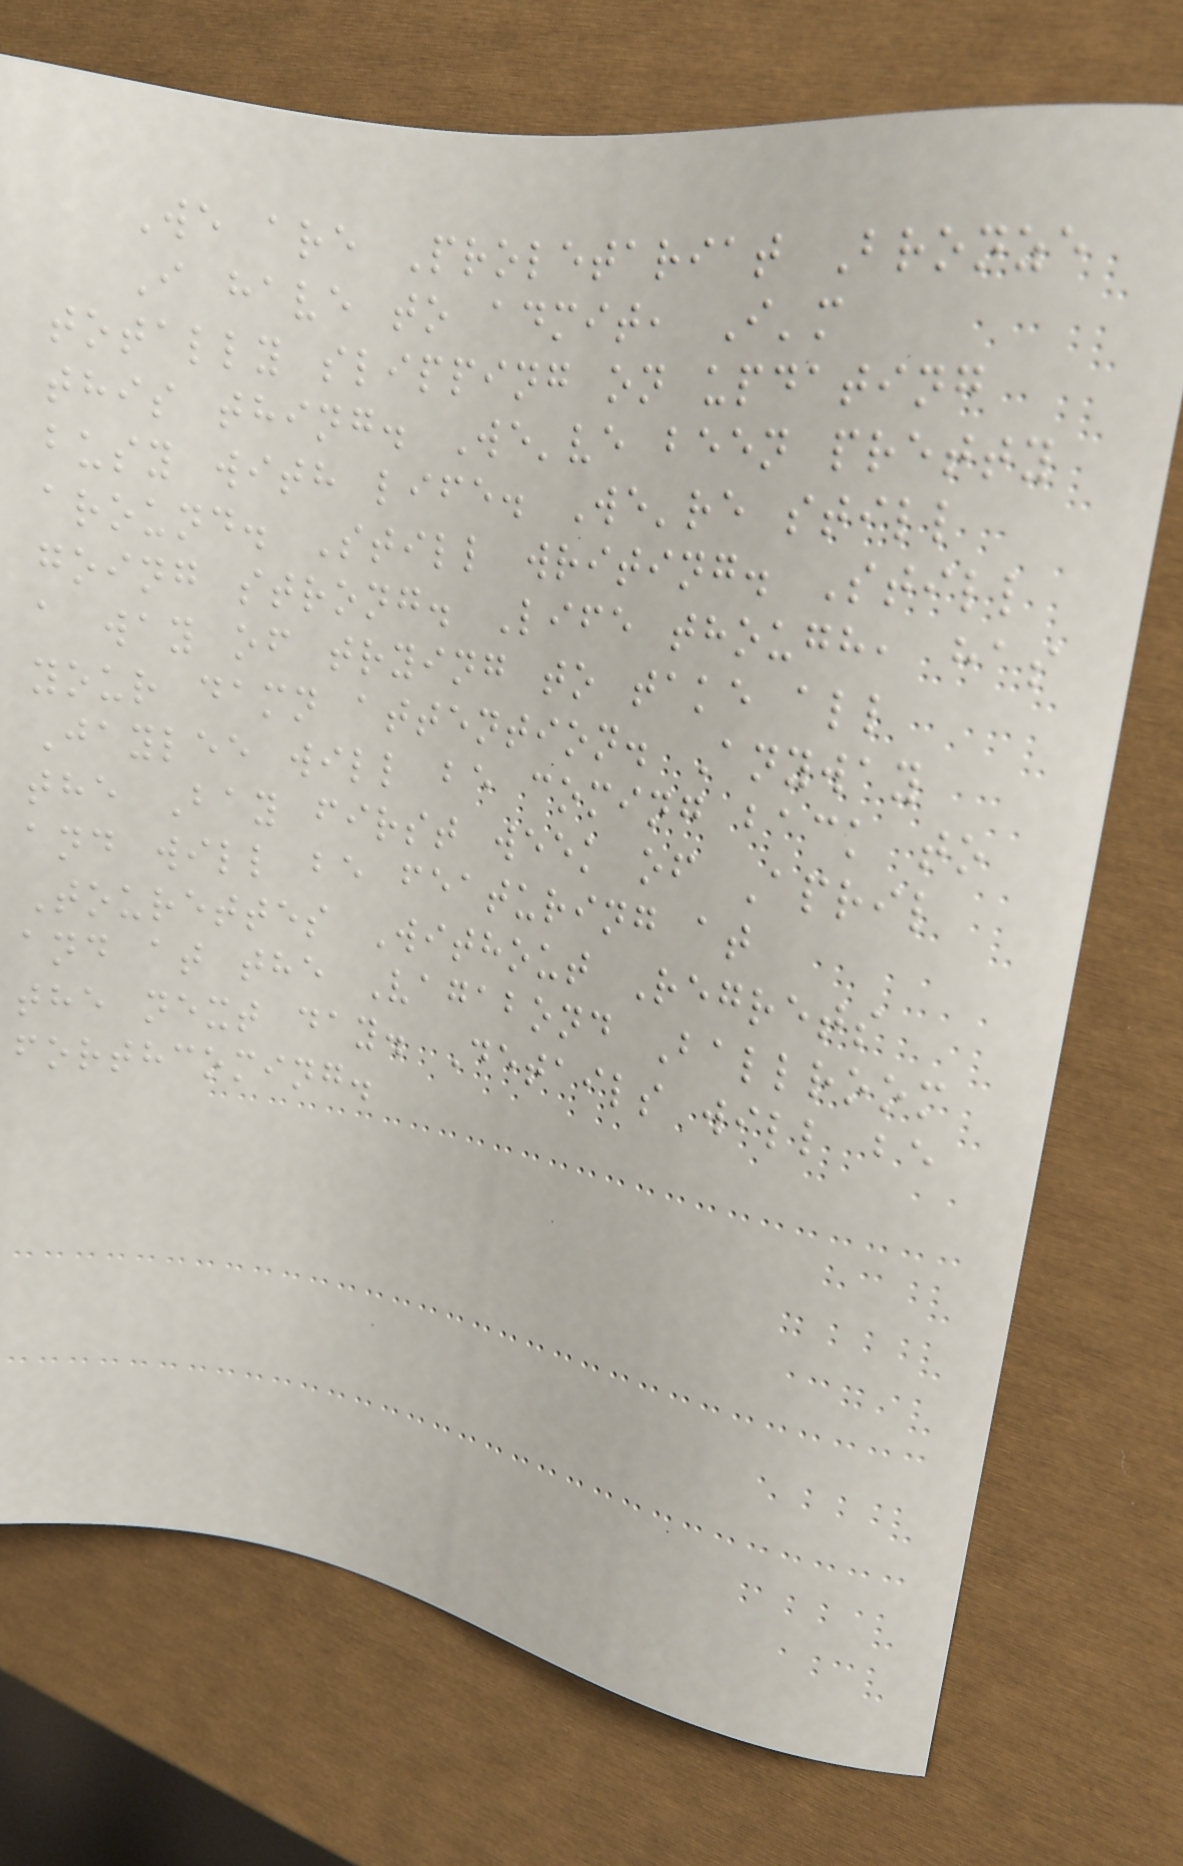We are Proletariat Bronze
I have to admit, I'm
totally slipping on updating
this thing. We've been pretty
busy with life. We're still
around. Still writing. Still
going strong. Life though, has
a way of trying to take all
your damn attention. Anyway
Jaylee will be coming back to
the Bay first week of April
and will be featuring at
Tourettes Without Regrets
and at the Vagabond Ballroom
the next day. Details will be
forthcoming.
